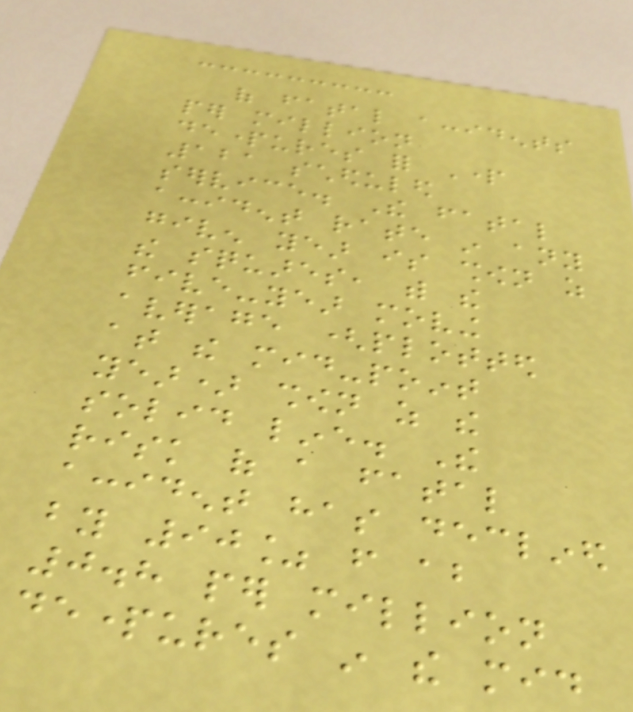of fatal accidents
per million
departures for Part
121 scheduled
service. The fatal
accident rate in any
given year is shown as
the squares, with the
five-year moving
average (plotted
at the mid-point
year) shown as the
solid line. The
risk of a fatal
accident has declined
by 90% from about
0.8 per million
departures in the mid
